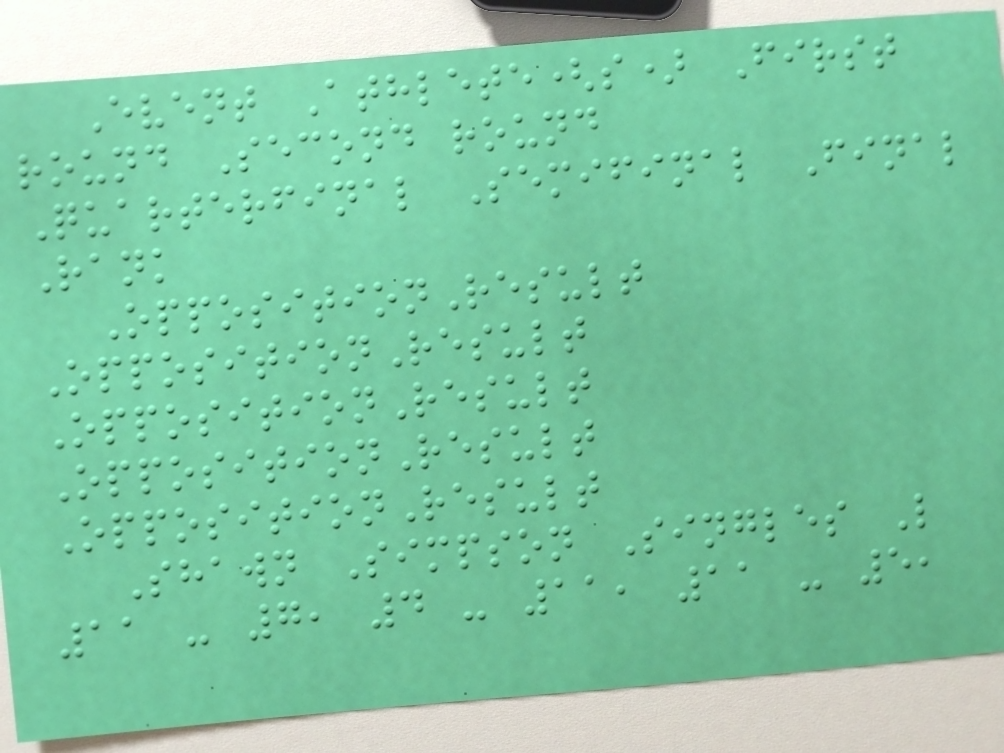Event Athlete(s) First
round Second round
Quarterfinal Semifinal Final
Rank
OppositionResult
OppositionResult
OppositionResult
OppositionResult
OppositionResult
Shawn Simpson Singles L
11 - 7, 4 - 11, 11 - 5,
